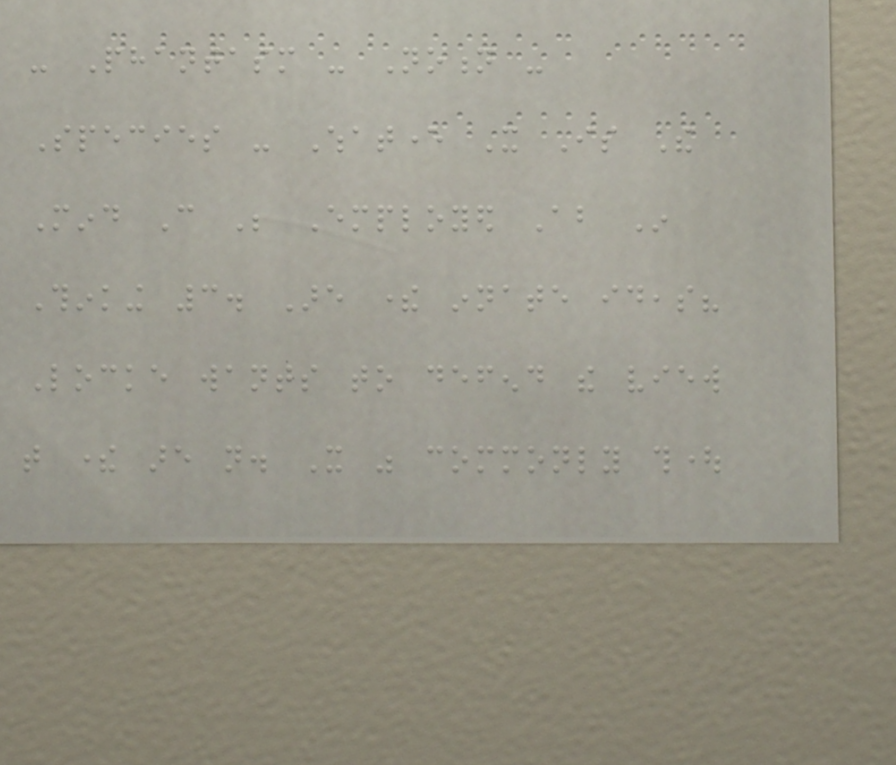- Phantasm - Notion -
Species - Whatever It Is The
Mind Can Be Employed About In
Thinking 3. Are there innate ideas?
Locke wants to defend the view
that there are not. It was commonly thought
